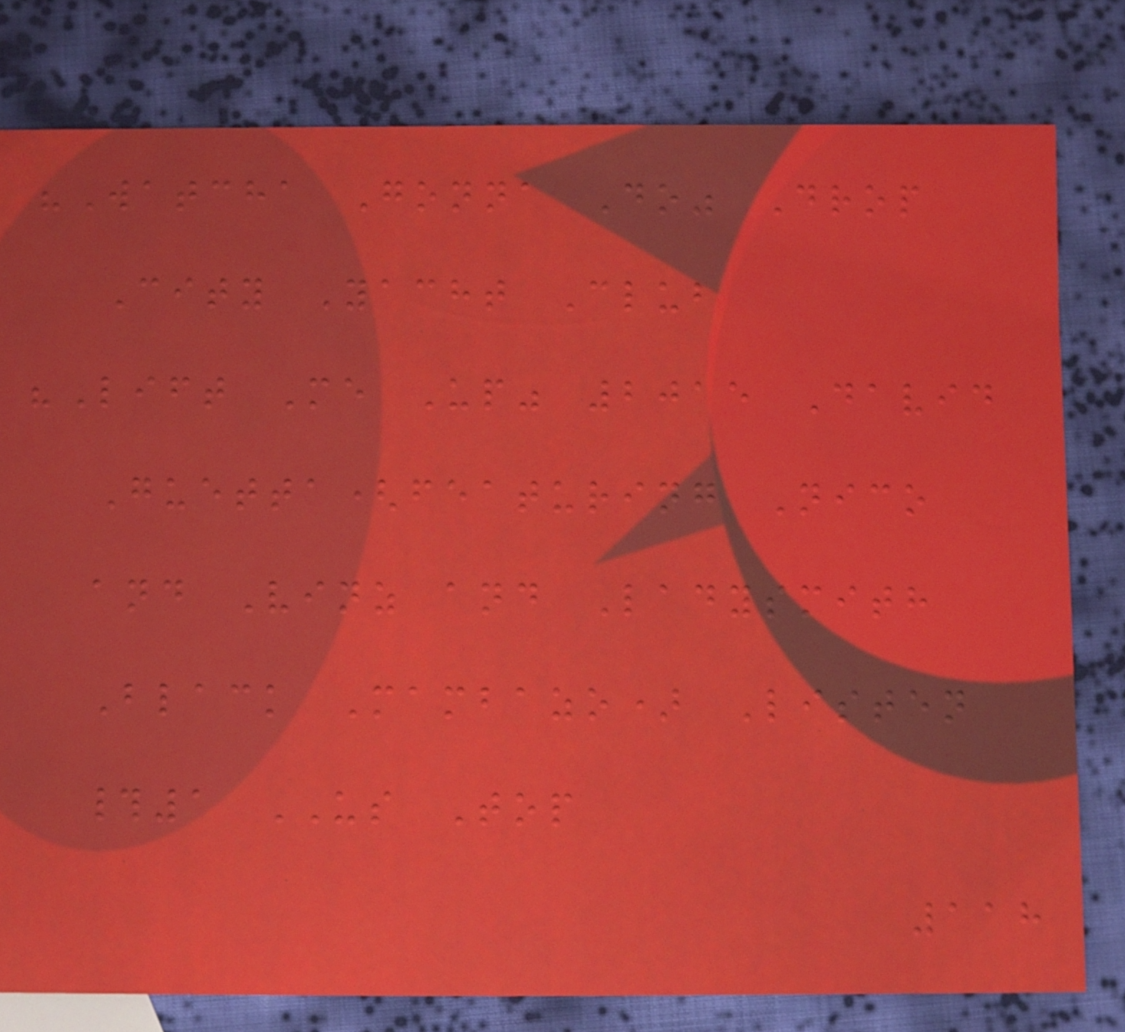"Watcha Gonna Do" Drop
City Yacht Club
"Lift Me Up" 2015 David
Guetta(featuring Nico
and Vinz and Ladysmith
Black Mambazo) Listen
#1 US Top
118
